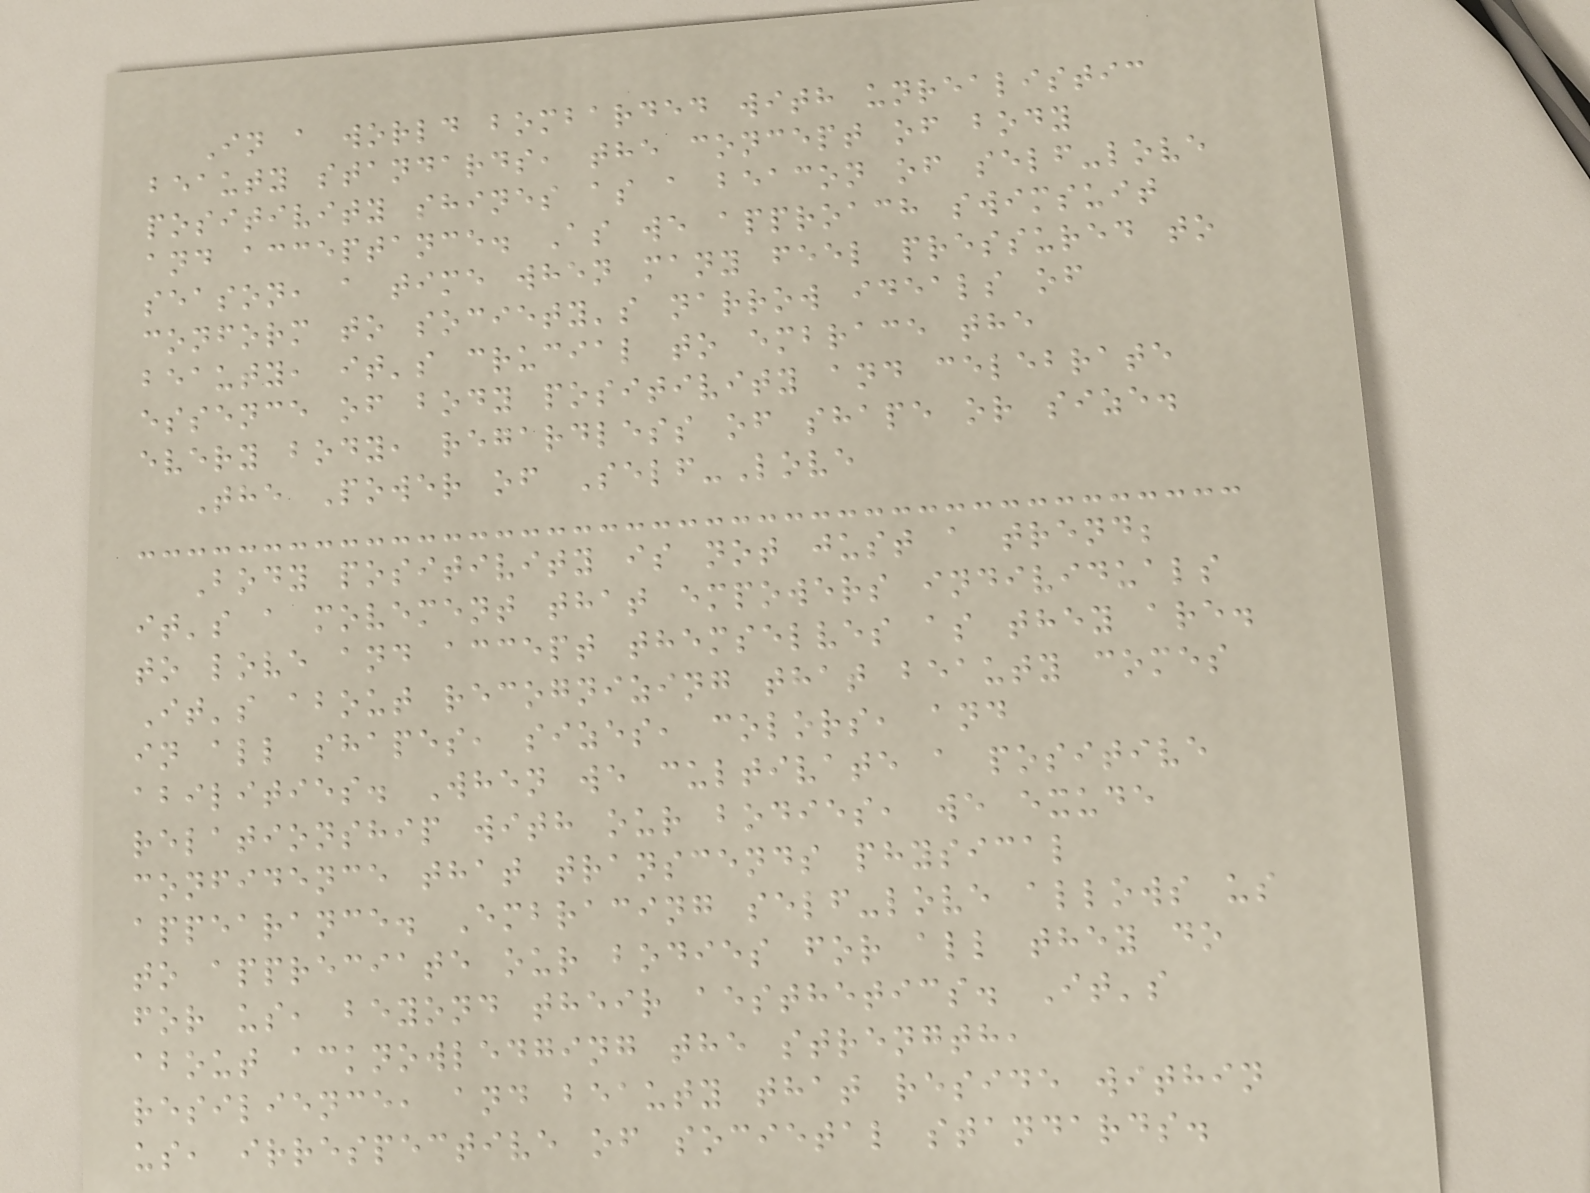In a world bombarded with unrealistic
beauty standards, the concept of body
positivity shines as a beacon of self-love
and acceptance. As we approach swimsuit
season, a time when many feel pressured to
conform to society's narrow ideals of
beauty, it's crucial to embrace the
essence of body positivity and celebrate
every body, regardless of shape or size.
The Power of Self-Love
Body positivity is not just a trend;
it's a movement that empowers individuals
to love and accept themselves as they are.
It's about recognizing that beauty comes
in all shapes, sizes, colors, and
abilities. When we cultivate a positive
relationship with our bodies, we exude
confidence that transcends physical
appearance. Embracing self-love allows us
to appreciate our bodies for all they do
for us, beyond their aesthetics. It's
about acknowledging the strength,
resilience, and beauty that reside within
us, irrespective of societal standards.
